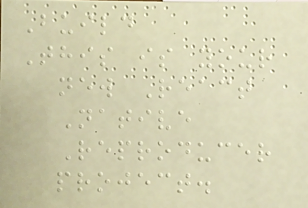Build
This is your
new React
Native
Reproducer
project.
